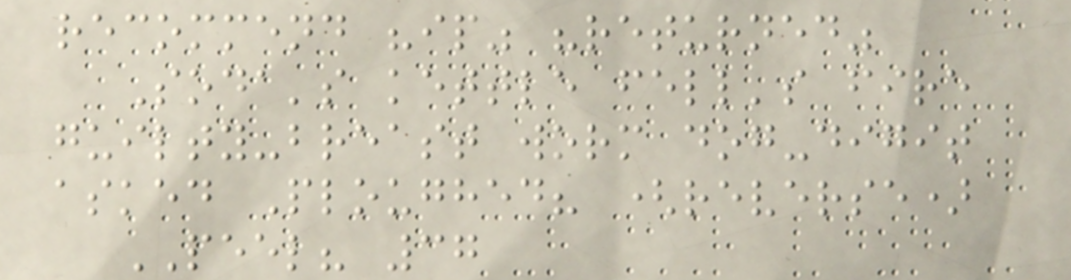recommend "ip" "returned"
Soda's kettle fell's fire
guilty-breast worm dog-digit
asked Ploughed? (reverse)
PEEL? 37
